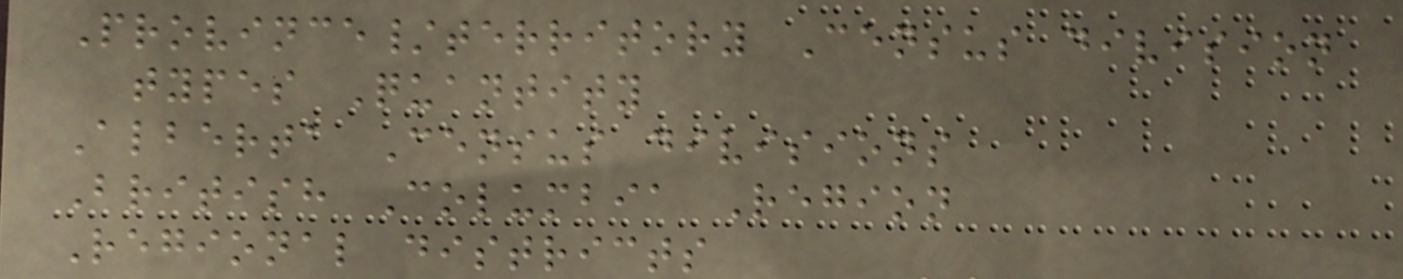Province/territory Census division
types Quantity
Alberta Census divisions
British Columbia Region
Regional districts
